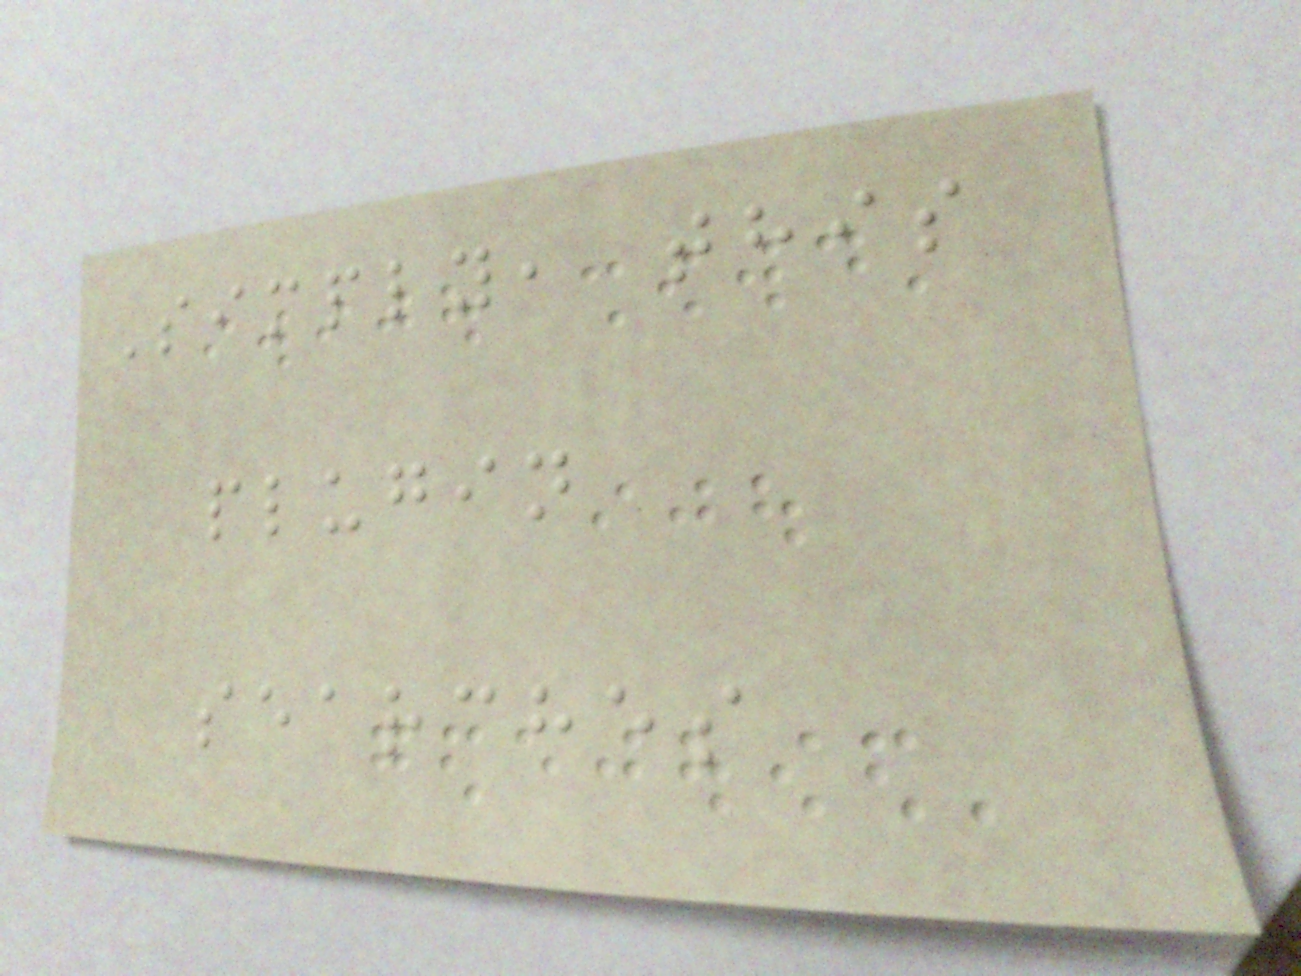Simply, this
plugin
searches
